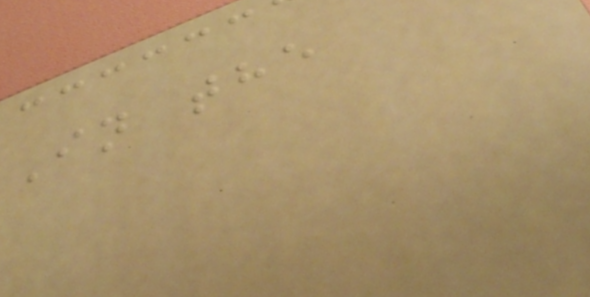In the
